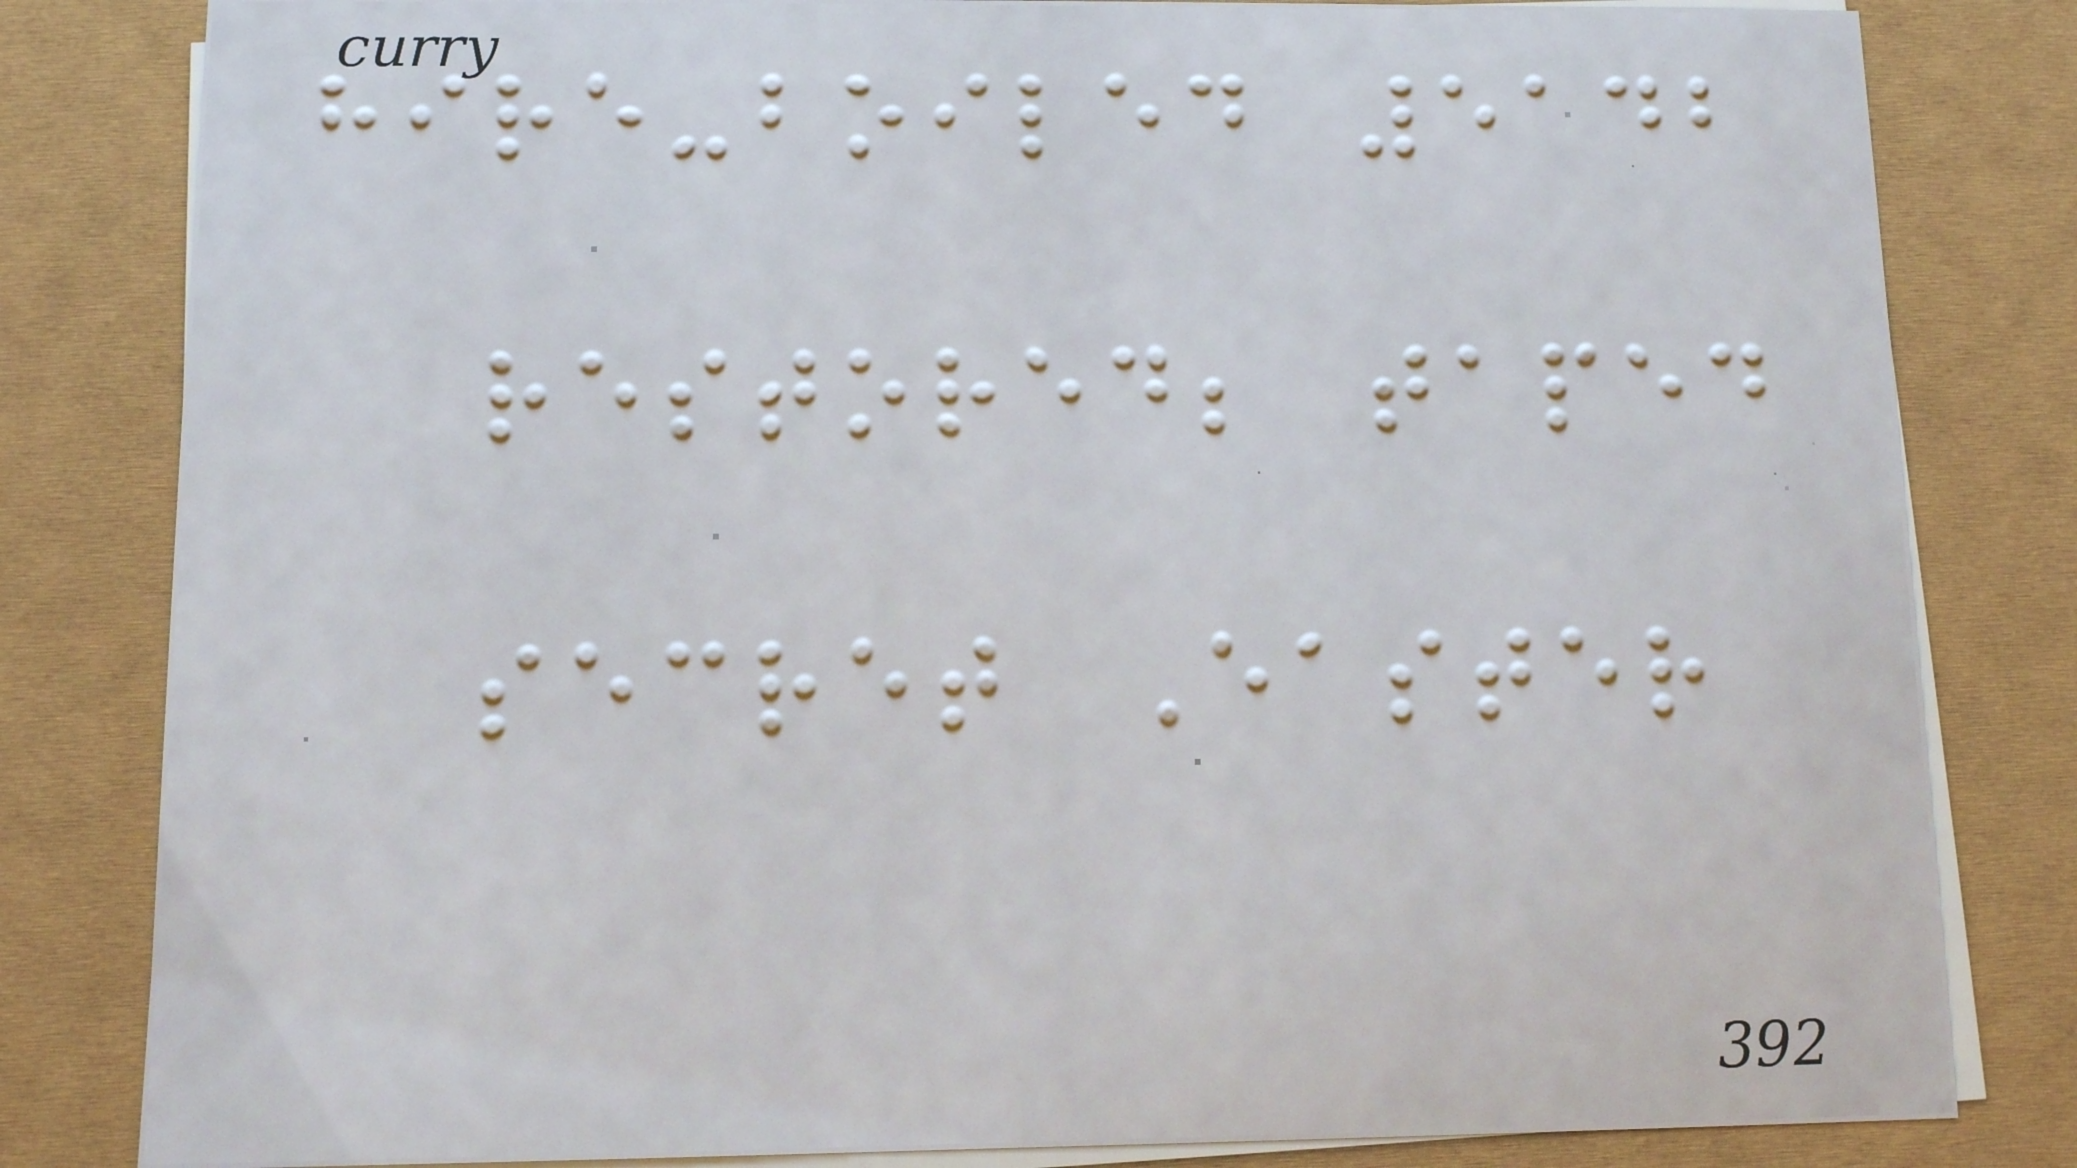hire-boiled 5142
restored; taped
secret Easter
